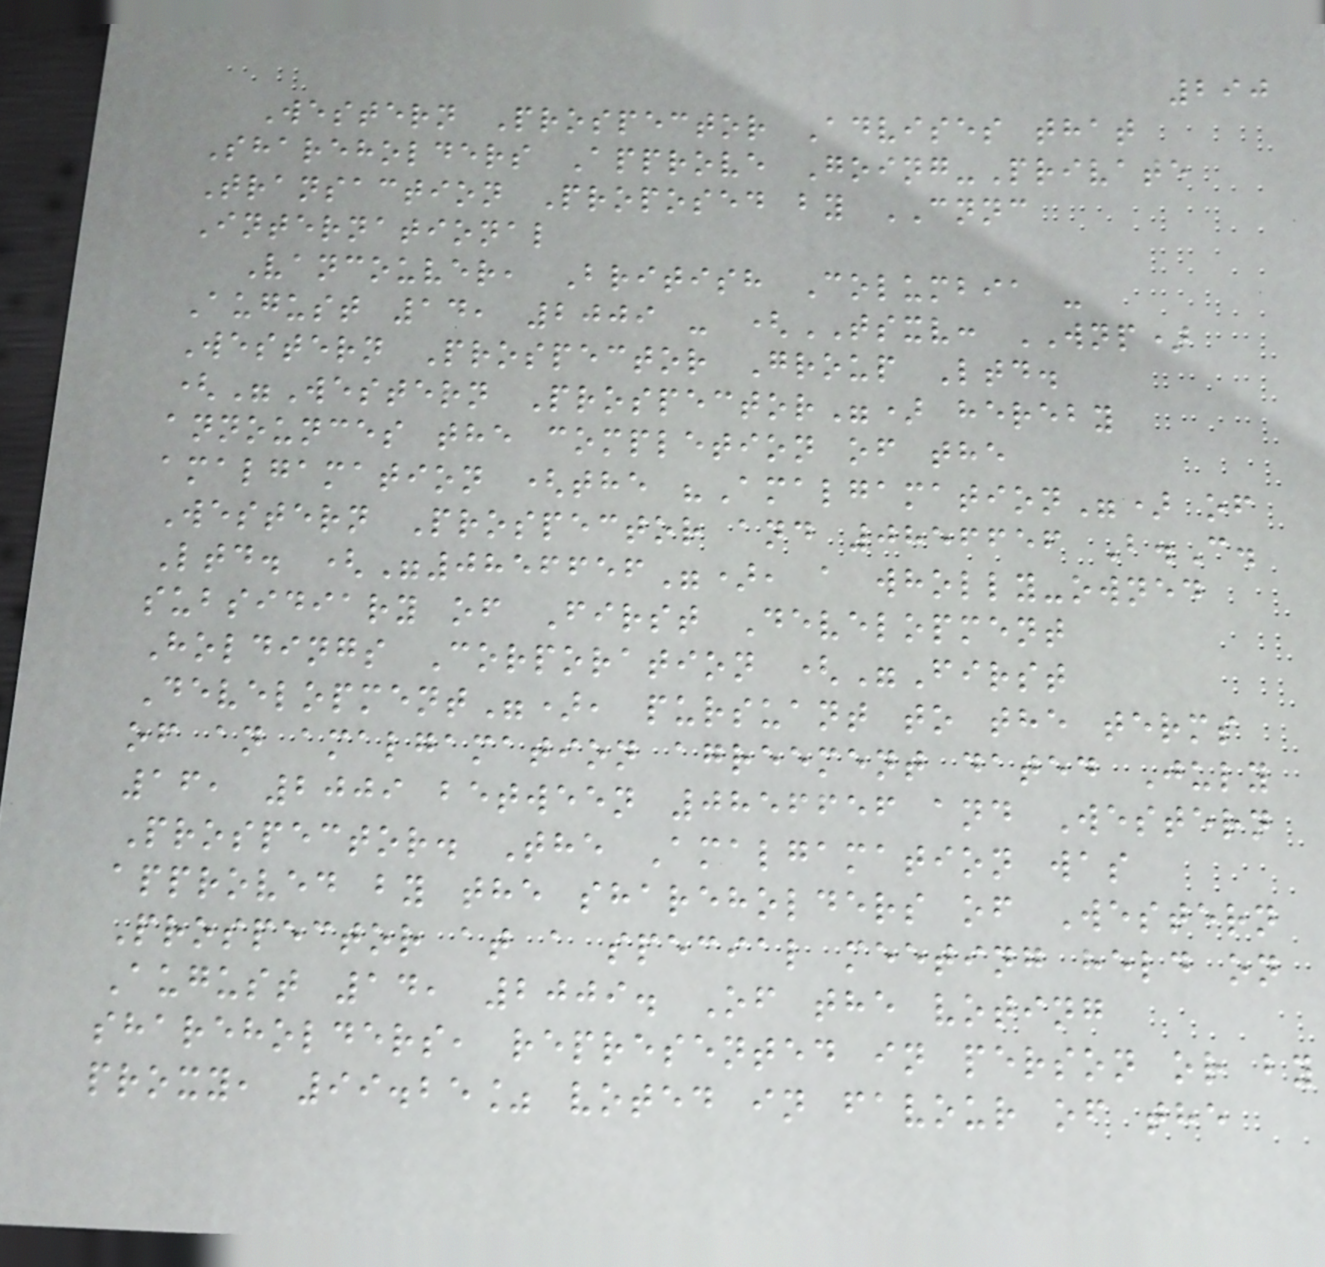290
Western Prospector Advises that
Shareholders Approve Going-Private
Transaction Proposed by CNNC
International
Vancouver, British Columbia -
August 14, 2009 - (TSXV: WNP)
Western Prospector Group Ltd.
("Western Prospector") hereby
announces the completion of the
amalgamation (the "Amalgamation") of
Western Prospector and 0856656 B.C.
Ltd. ("0856656"), a wholly-owned
subsidiary of First Development
Holdings Corporation ("First
Development"), pursuant to the terms
of an amalgamation agreement dated July
16, 2009 between 0856656 and Western
Prospector. The Amalgamation was
approved by the shareholders of Western
Prospector at a special meeting held on
August 14, 2009. Of the voting
shareholders, represented in person or by
proxy, 99.25% voted in favour of the
